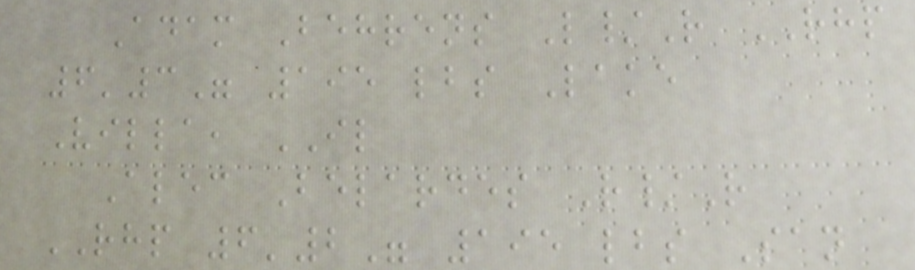Adam Behrens L/R RHP
6'3" 195 lbs Lake
Villa, IL
Alec Belardes R/R
RHP 6'2" 195 lbs San
